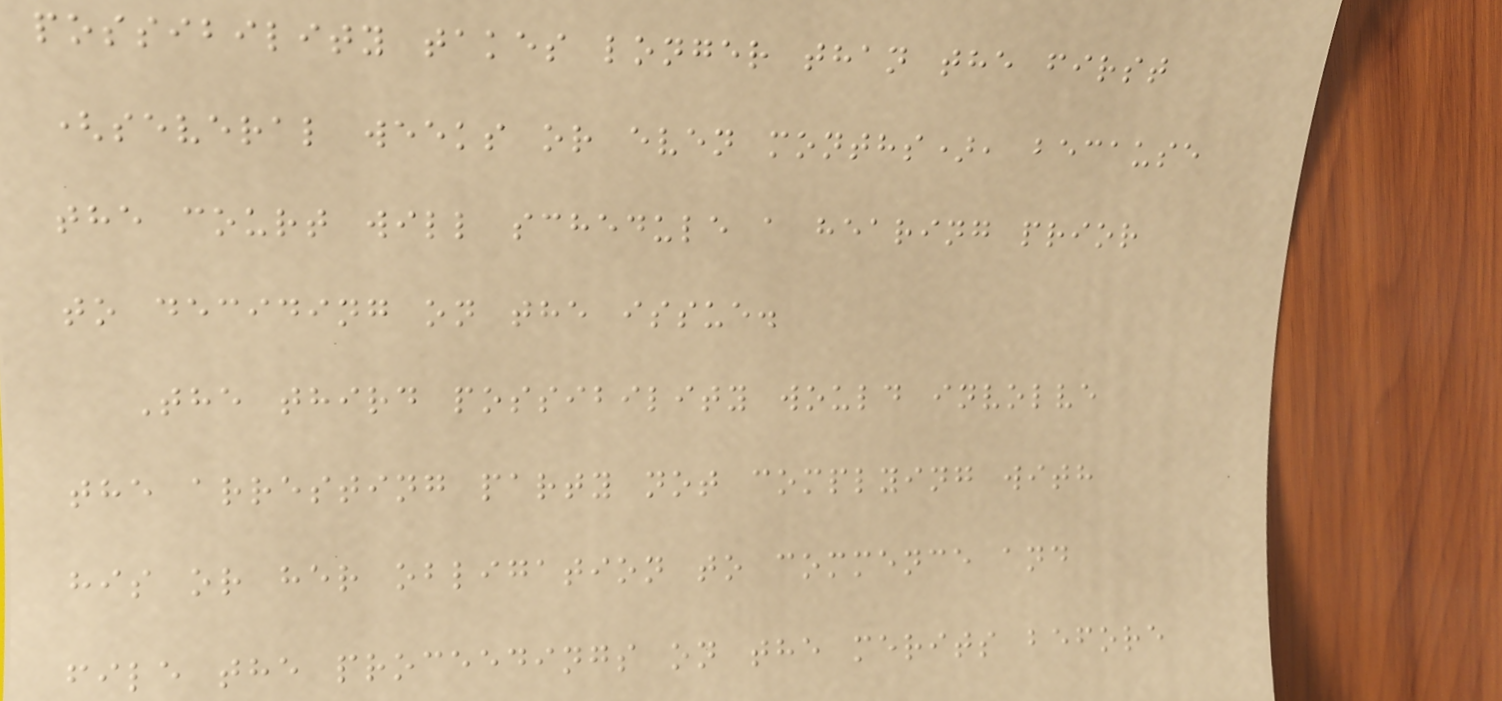possibility takes longer than the first
(several weeks or even months), because
the court will schedule a hearing prior
to deciding on the issue.
The third possibility would involve
the arresting party not complying with
his or her obligation to commence and
file the proceedings on the merits before
